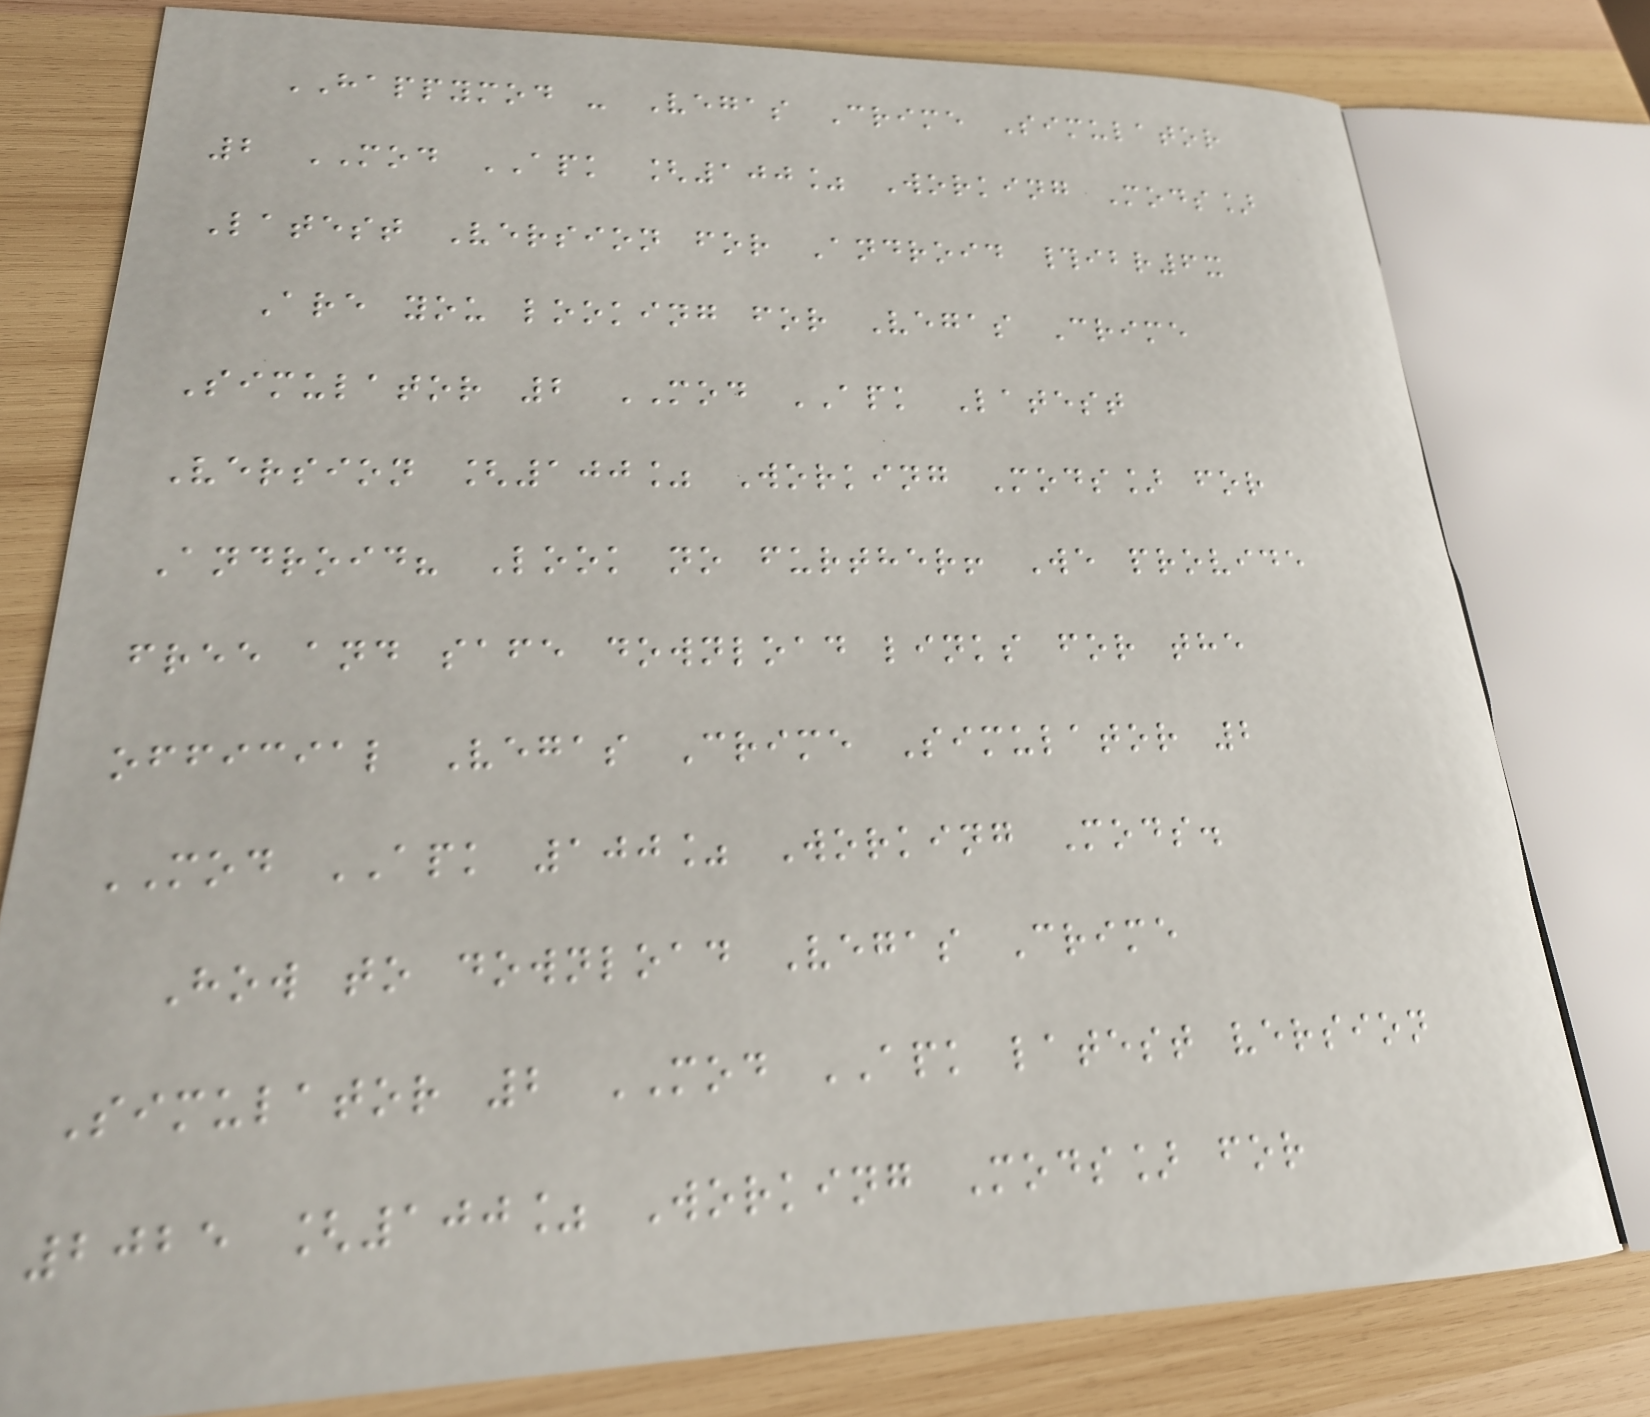HAPPYMOD - Vegas Crime Simulator
2 MOD APK [100% Working Mods]
Latest Version for Android #ibr6x
Are you looking for Vegas Crime
Simulator 2 MOD APK Latest
Version [100% Working Mods] for
Android? Look no further! We provide
free and safe download links for the
official Vegas Crime Simulator 2
MOD APK 100% Working Mods.
How to download Vegas Crime
Simulator 2 MOD APK latest version
2025 [100% Working Mods] for
